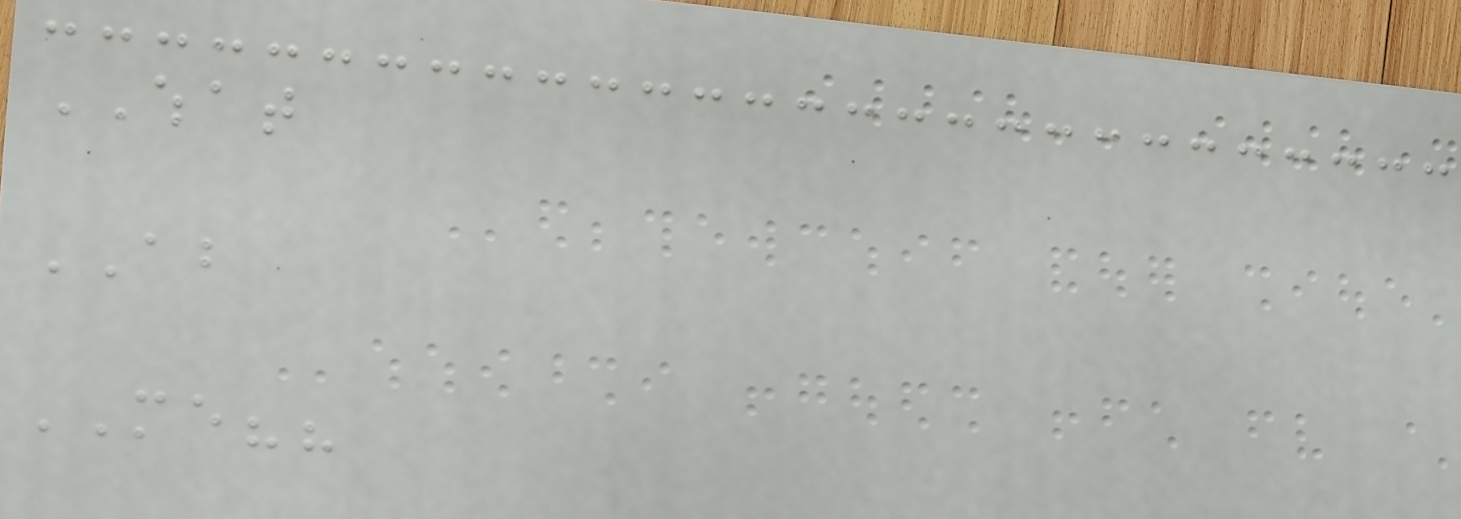WHAT
ABOUT
ME??
